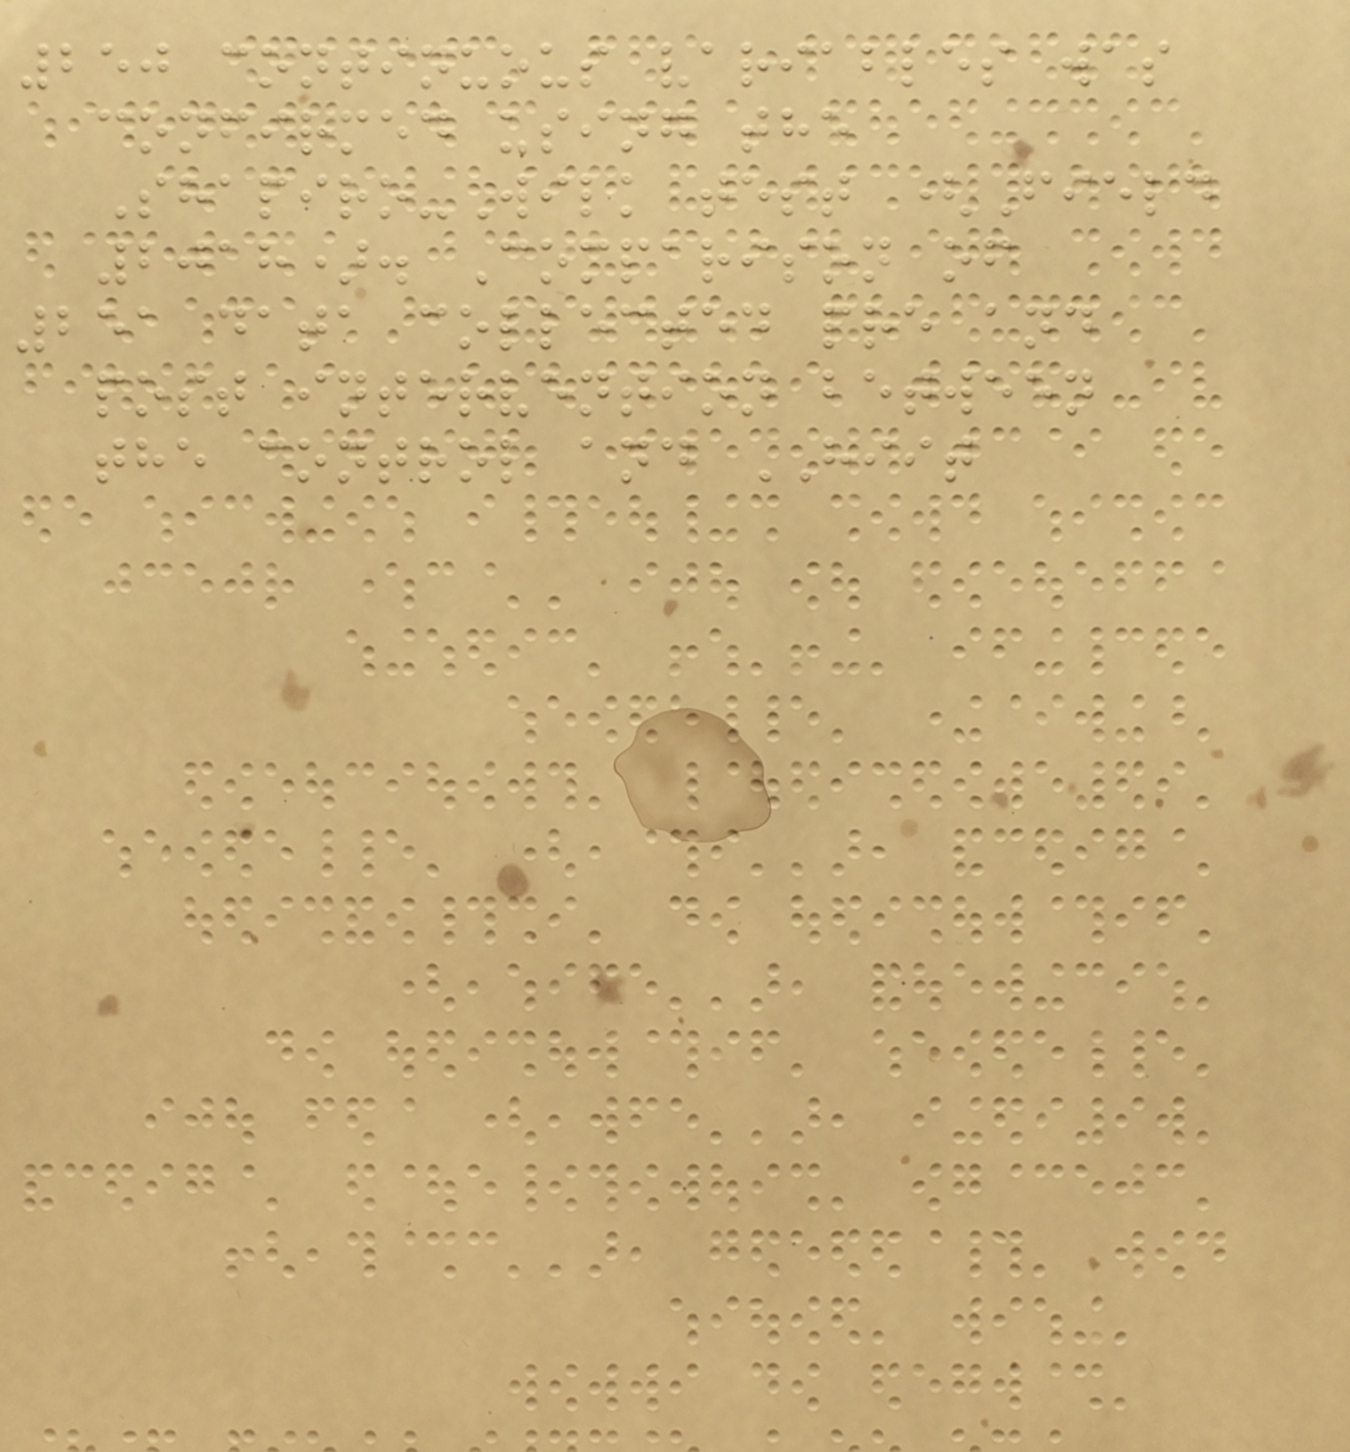250 continuous variables was
confirmed using the
Shapiro-Wilk test (Field
2018). Comparison of
251 data collected pre and
post intervention between
the control and HIIT
